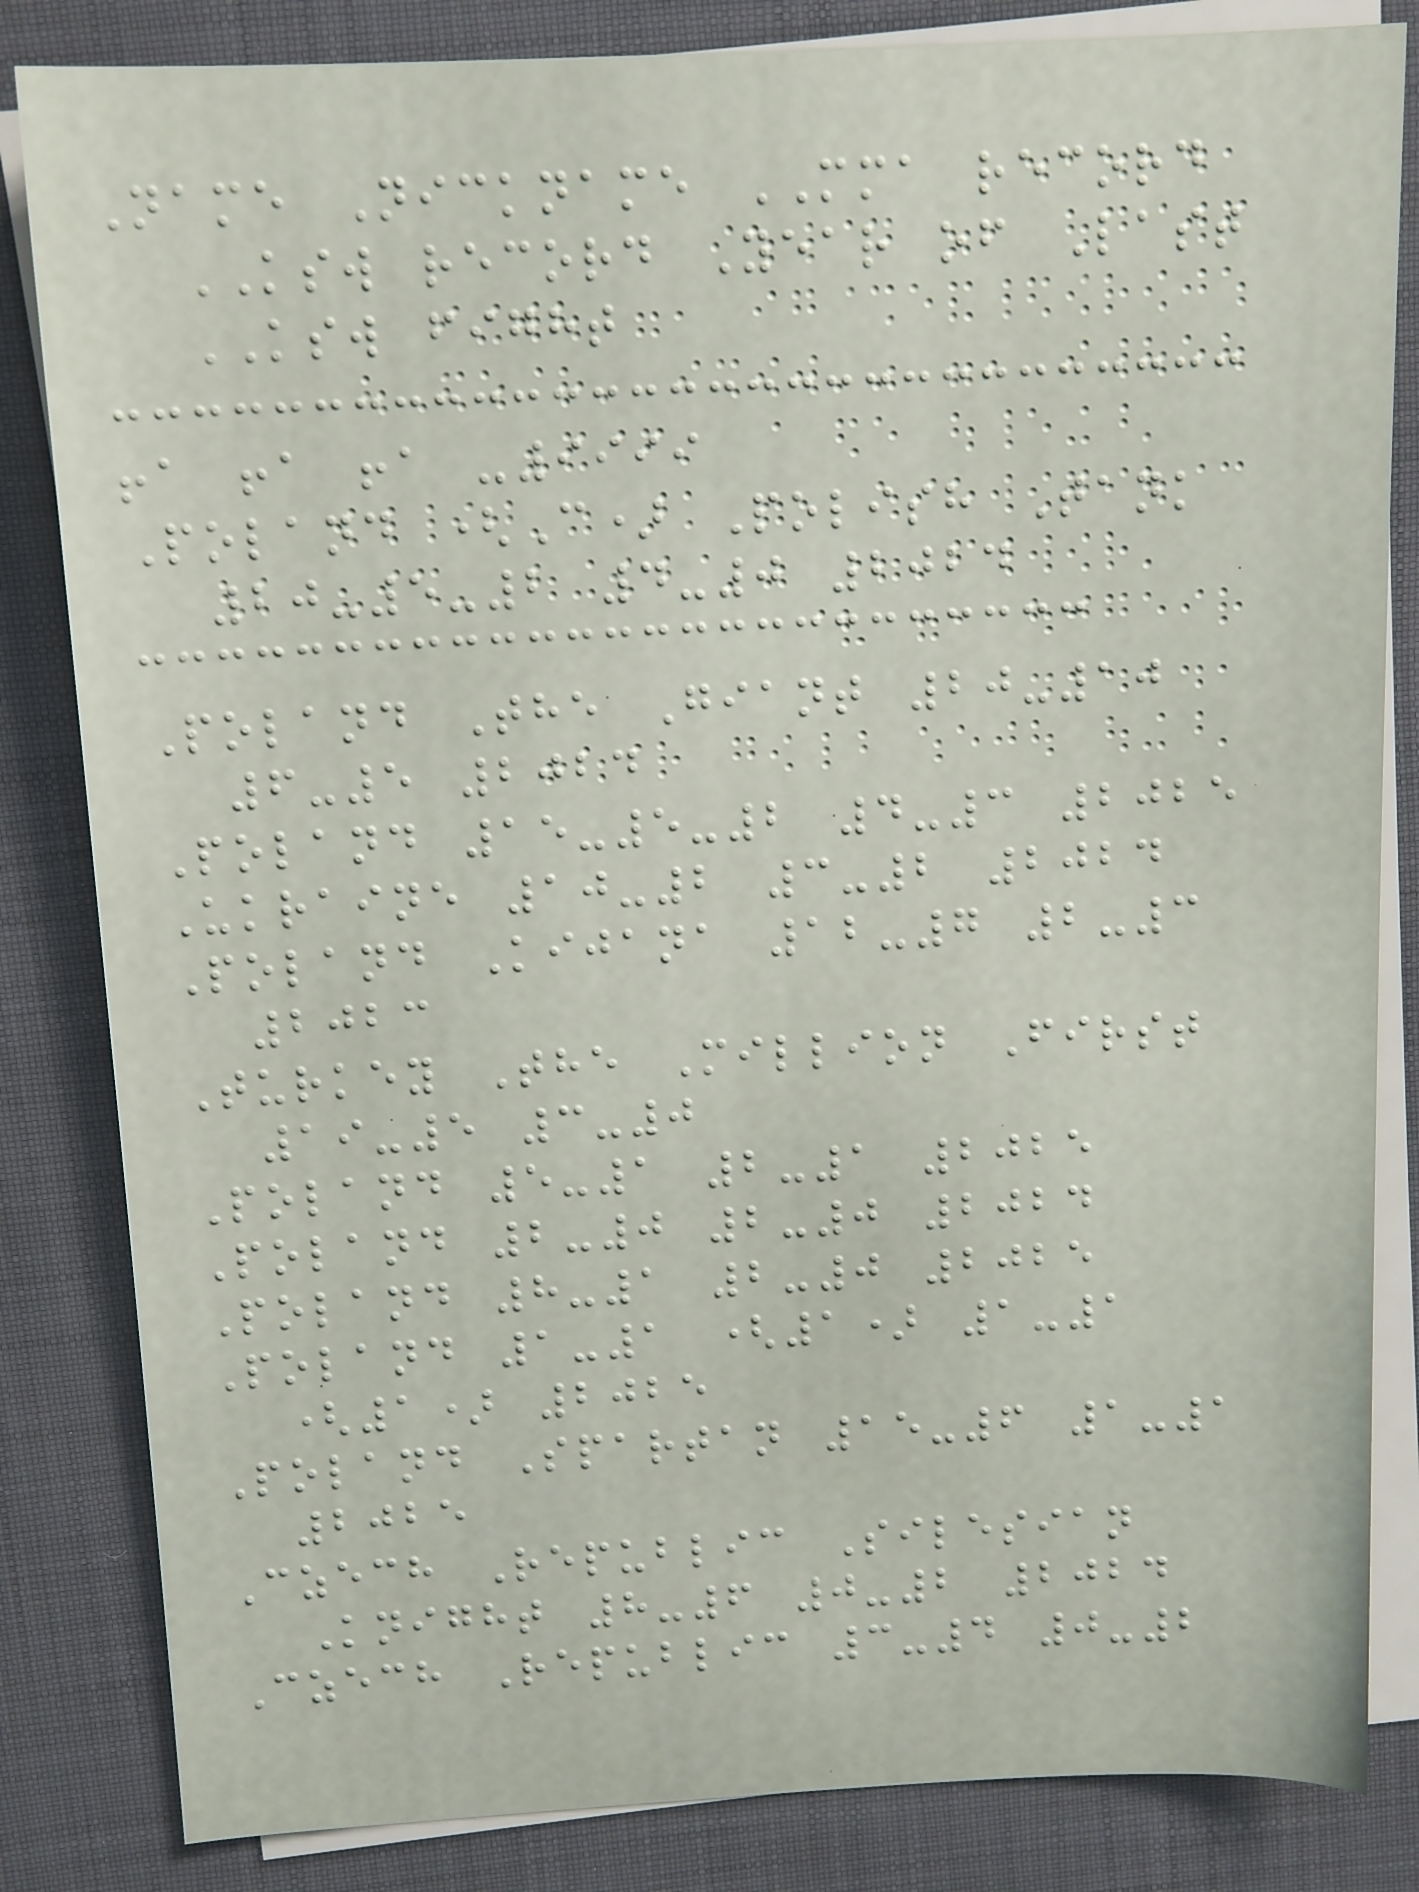Name Nickname MMA record
KSW record Year of Last
KSW fight
!a !a !a -9999
Poland (C) Polish Tank
20-5-2 4-0 2024
Poland The Giant 20-10
6-5 2024
Poland 15-5-2 4-3 2025
Ukraine 10-2 3-2 2024
Poland Kijana 12-7 2-3
2023
Turkey The Million First
19-5 3-0
Poland 5-1 2-1 2025
Poland 2-0 2-0 2024
Poland 8-1 2-0 2025
Poland 1-1 (1) 1-1
(1) 2025
Poland Spartan 15-6 1-1
2025
Czech Republic Silesian
Knight 8-6 0-2 2024
Czech Republic 3-4 0-2
